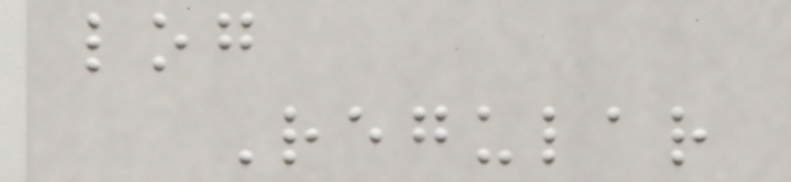log
Regular
